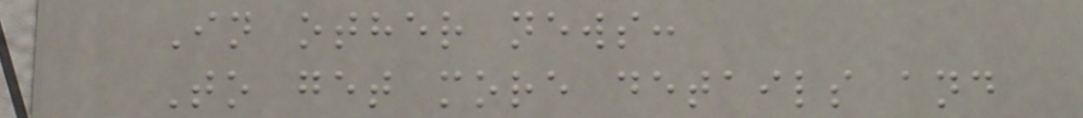In other news:
To get more details and
